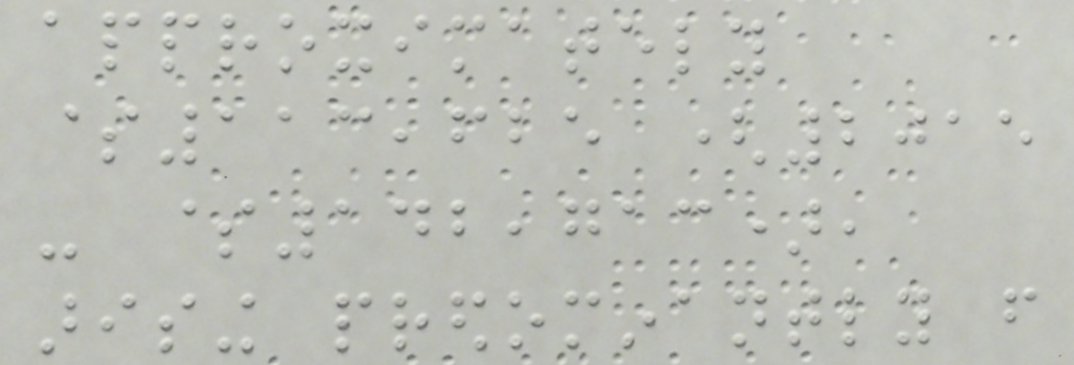approximately
$113,625 (2015
- $142,713),
arising predominantly from
